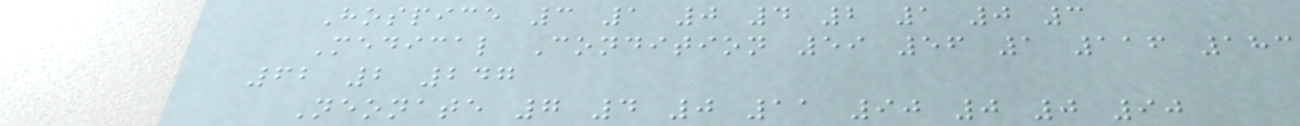Hospice 3 1 0 4 2 1 0 3
Medical Condition 59 56 1 116 183
62 2 247
Neonate 7 4 0 11 90 0 0 90
